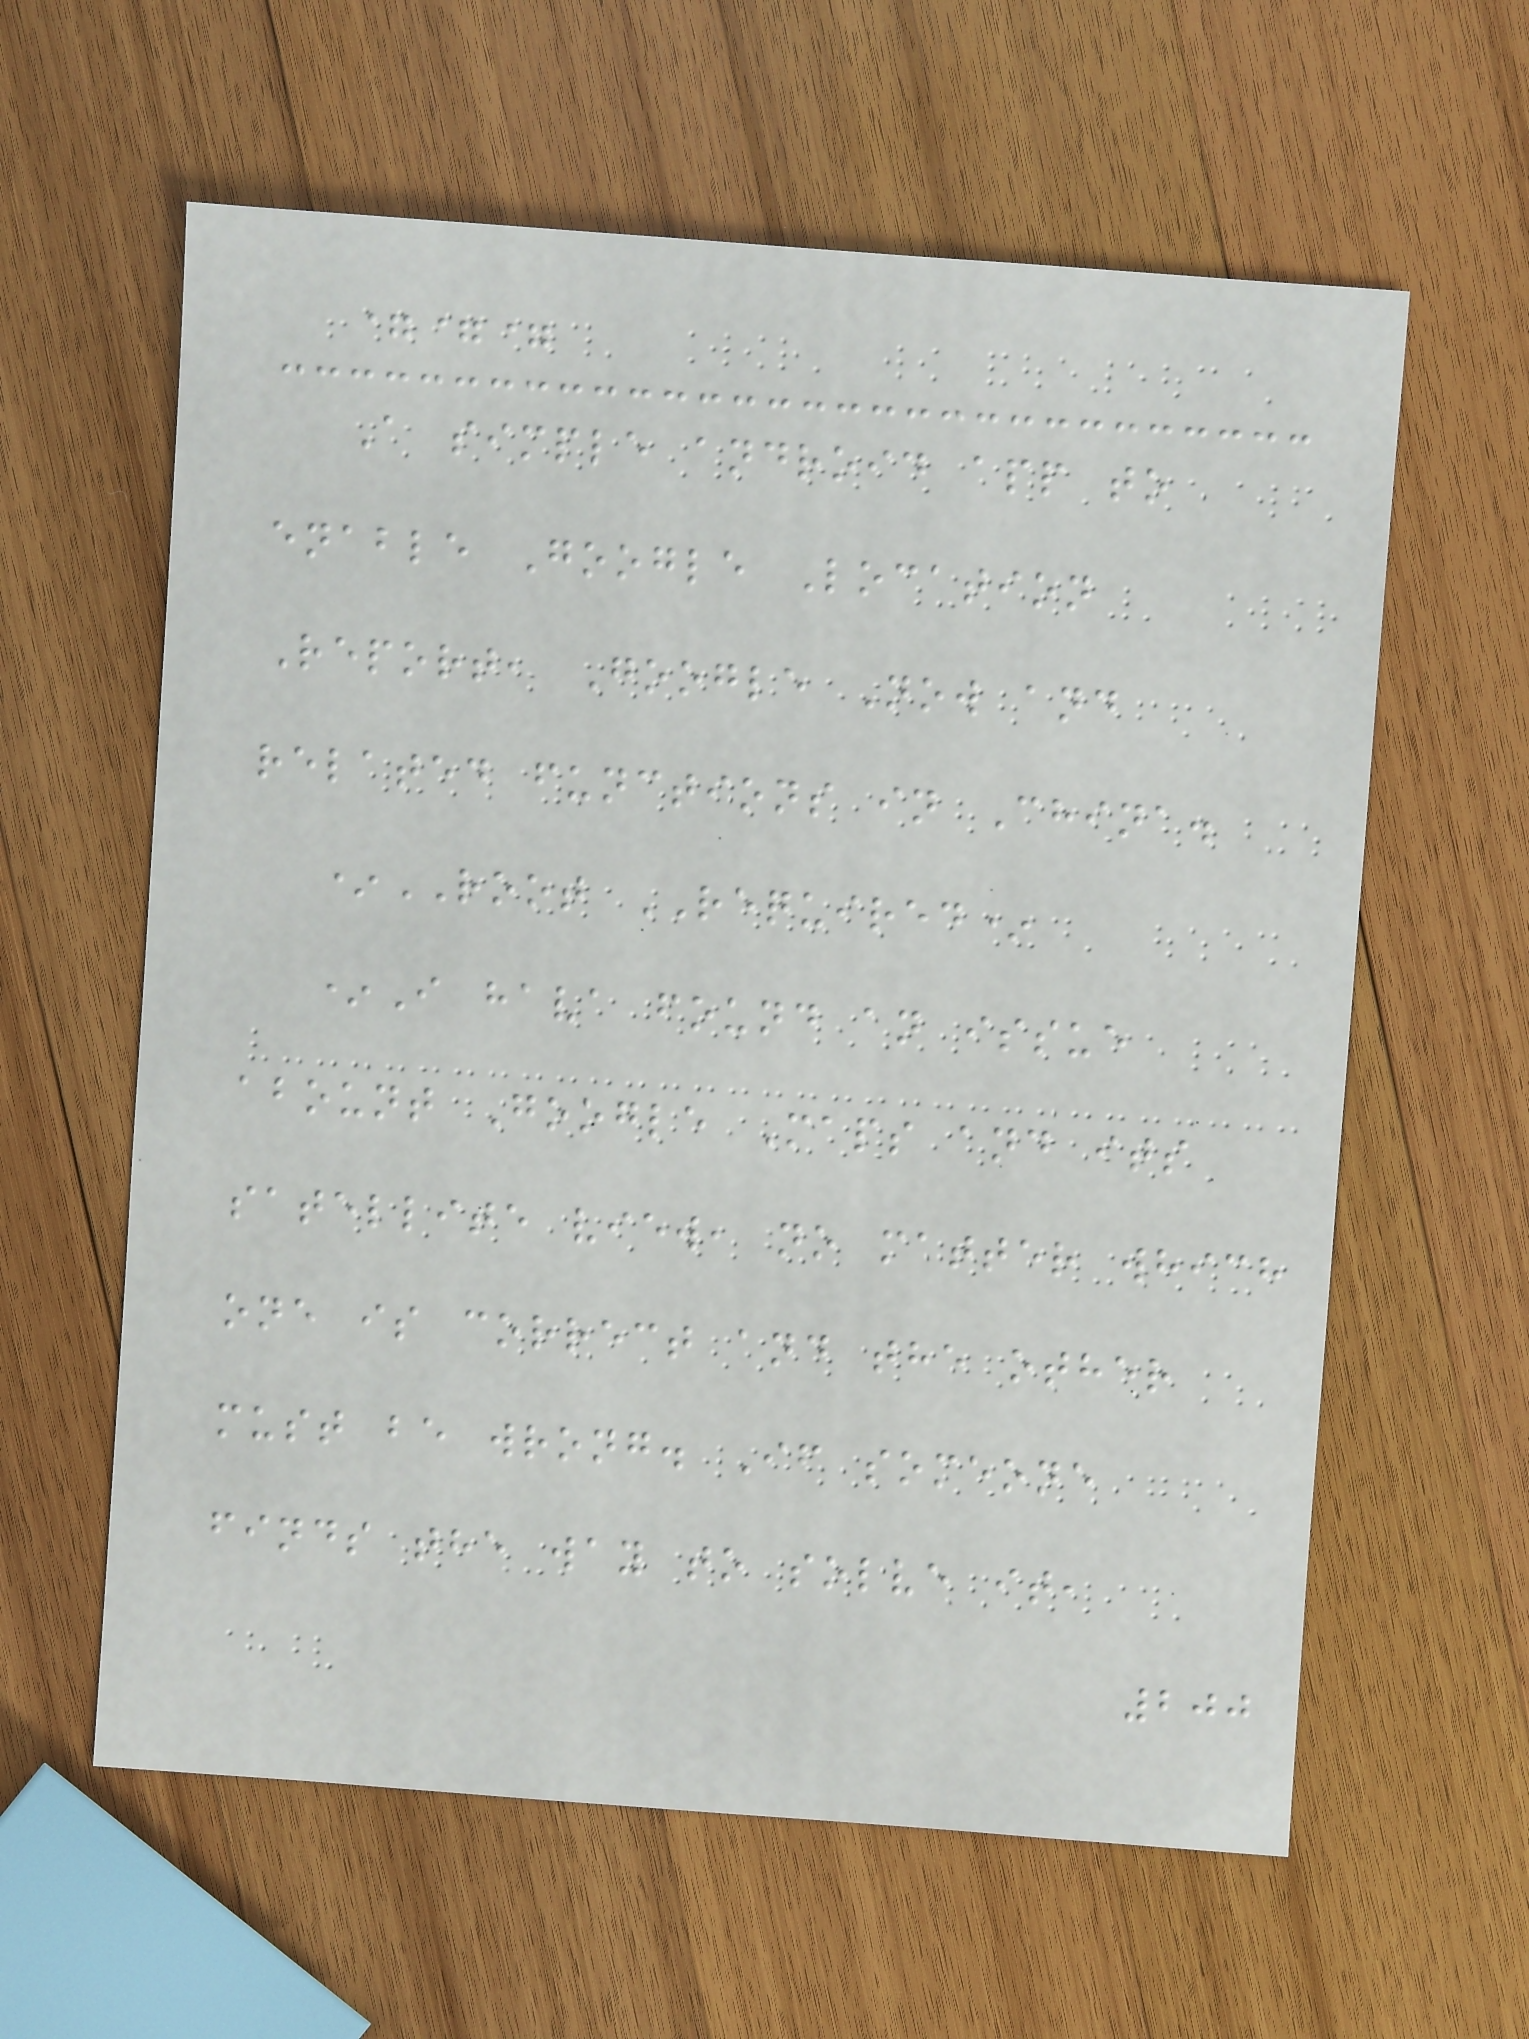===
A simple android app to
enable Google Location
Report, Google Now and
related functions in China.
*ROOT REQUIRED*
*I hava found an issue
abount Google Maps and its
satellite view, no matter which
one is correct and the other
must be wrong. If someone
finds the way to solve it,
200
